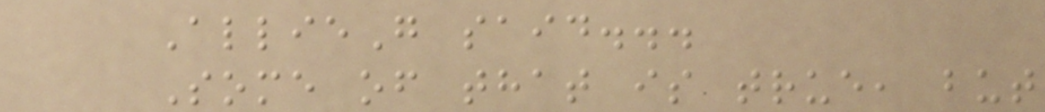AllieG said...
Some of that is true, but
